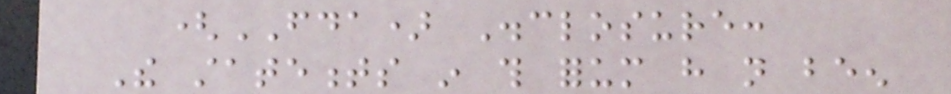(FDA) Disclosure:
The statements in this forum have not been
